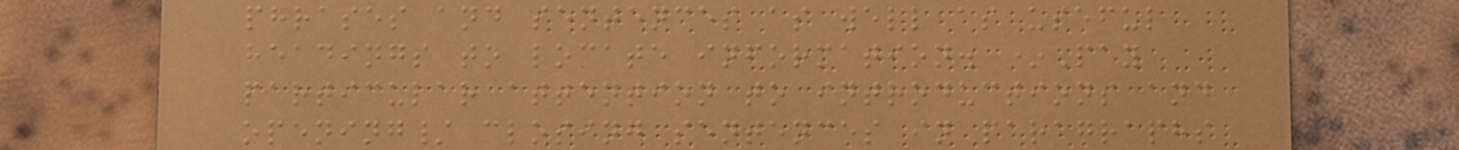phrases and sentences as well as useful
headings to locate information. *Pay
particular attention to introductions and
opening/ closing sentences in paragraphs
